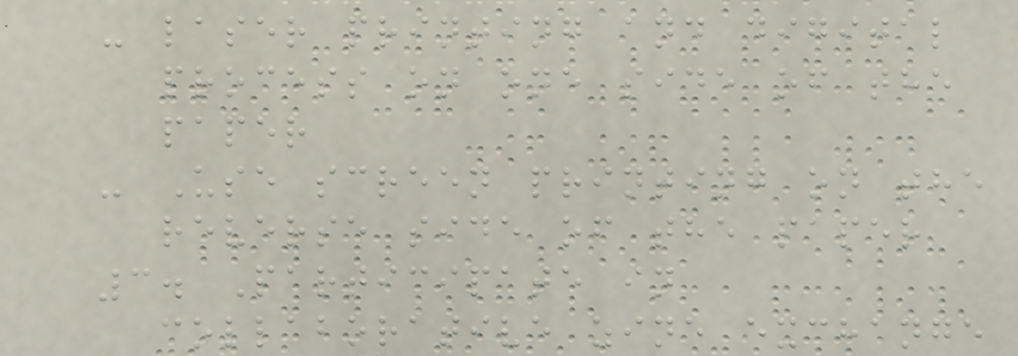- laser printing and digital
process on one side of the
paper
- Use screen printing on the
reverse side of the paper
3. Participate in
collaborative zine exchange
